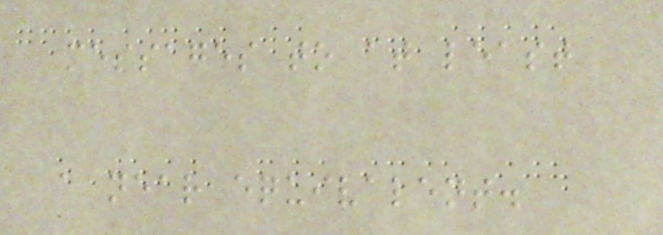messages to at least
a near equivalent.
